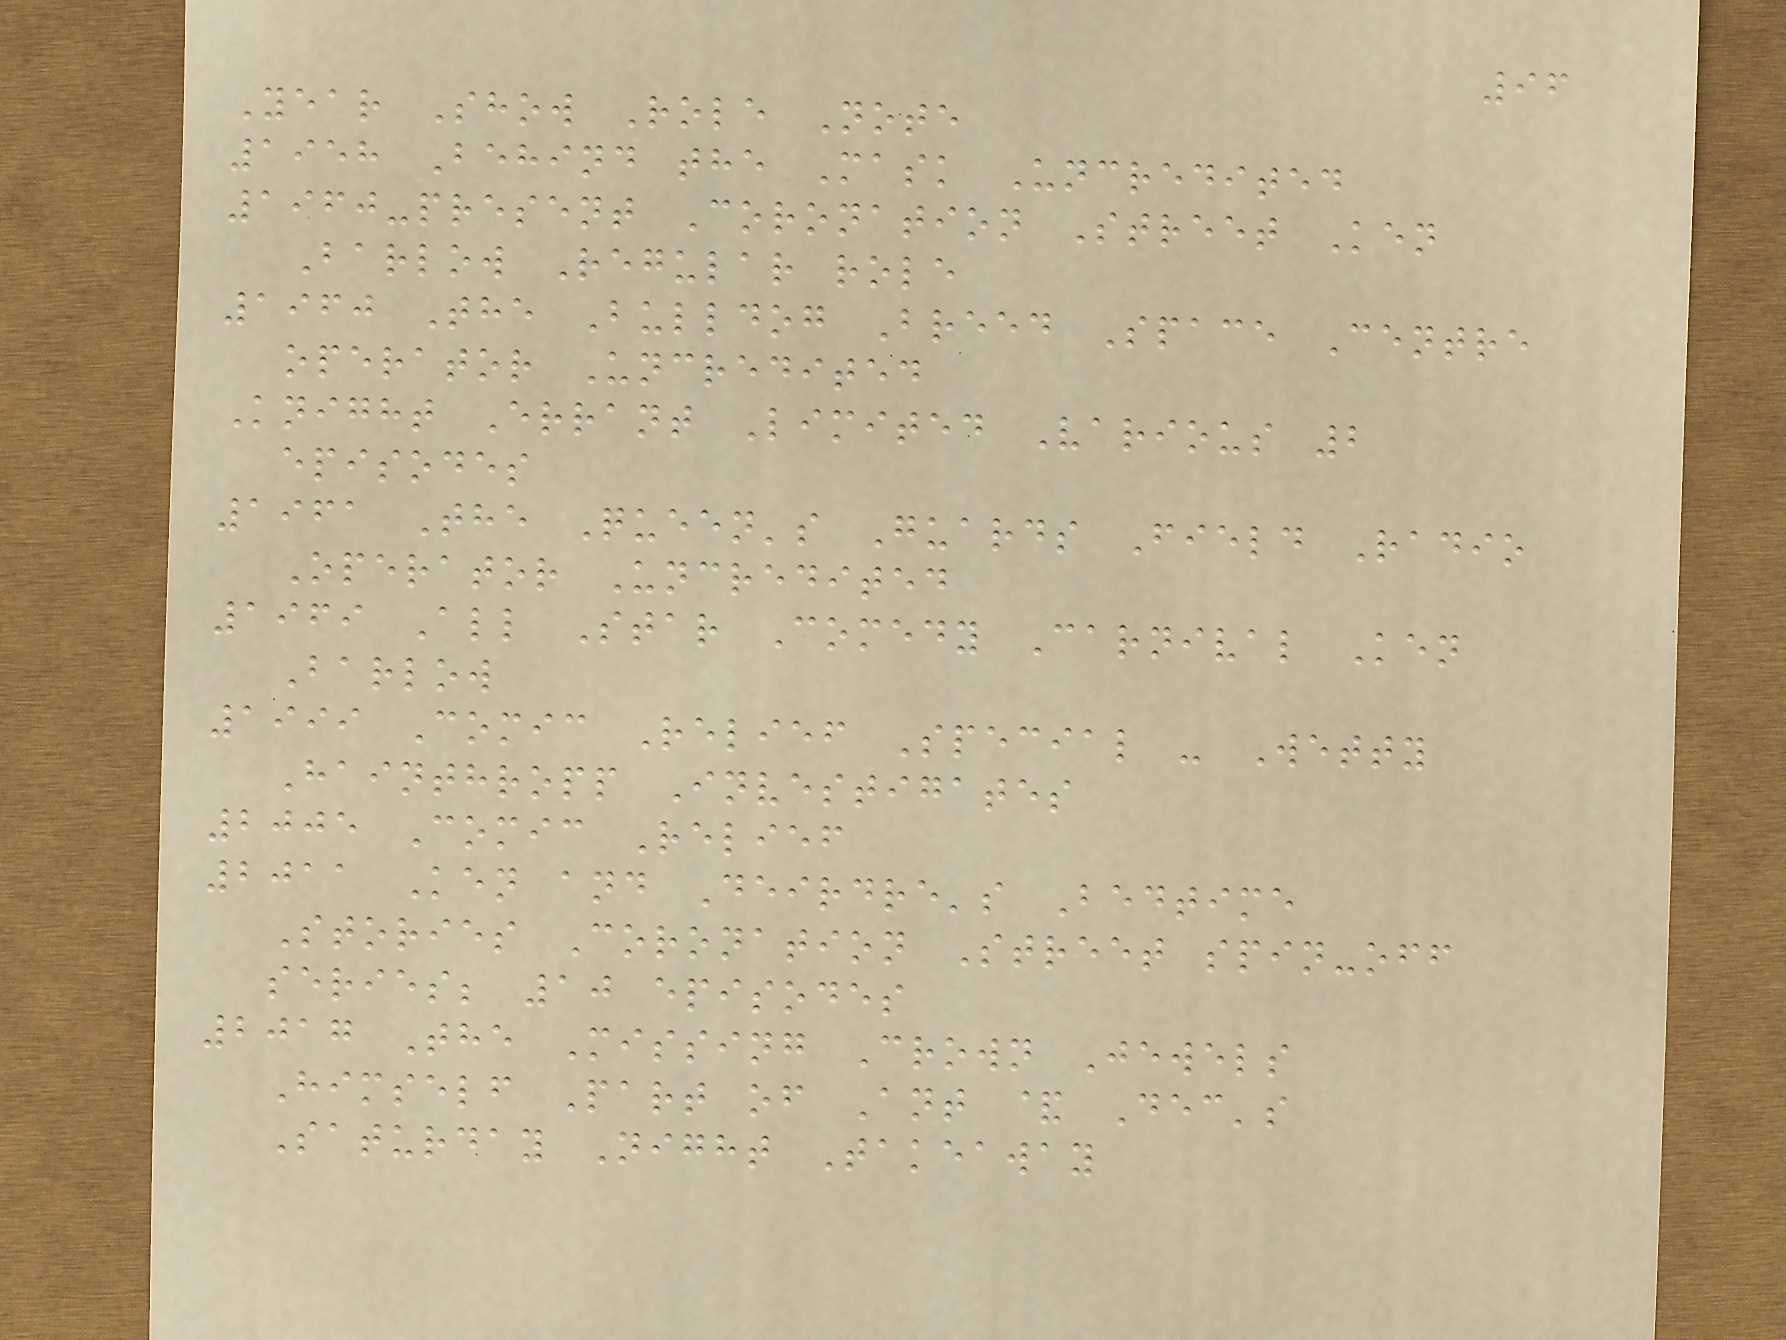96
Year Show Role Note
1958 Behind the Mask Uncredited
1960-present Coronation Street Ken
Barlow Regular role
1960 The Bulldog Breed Space Centre
operator Uncredited
Knight Errant Limited Various 2
episodes
1961 The Queen's Guards Field Radio
Operator Uncredited
1969 All Star Comedy Carnival Ken
Barlow
1999 Comic Relief Special - Wetty
Hainthropp Investigates
2005 Comic Relief
2011 Ken and Deirdre's Bedtime
Stories Coronation Street spin-off
series; 10 episodes
2017 The Missing Crown Jewels
Himself Part of Ant & Dec's
Saturday Night Takeaway
